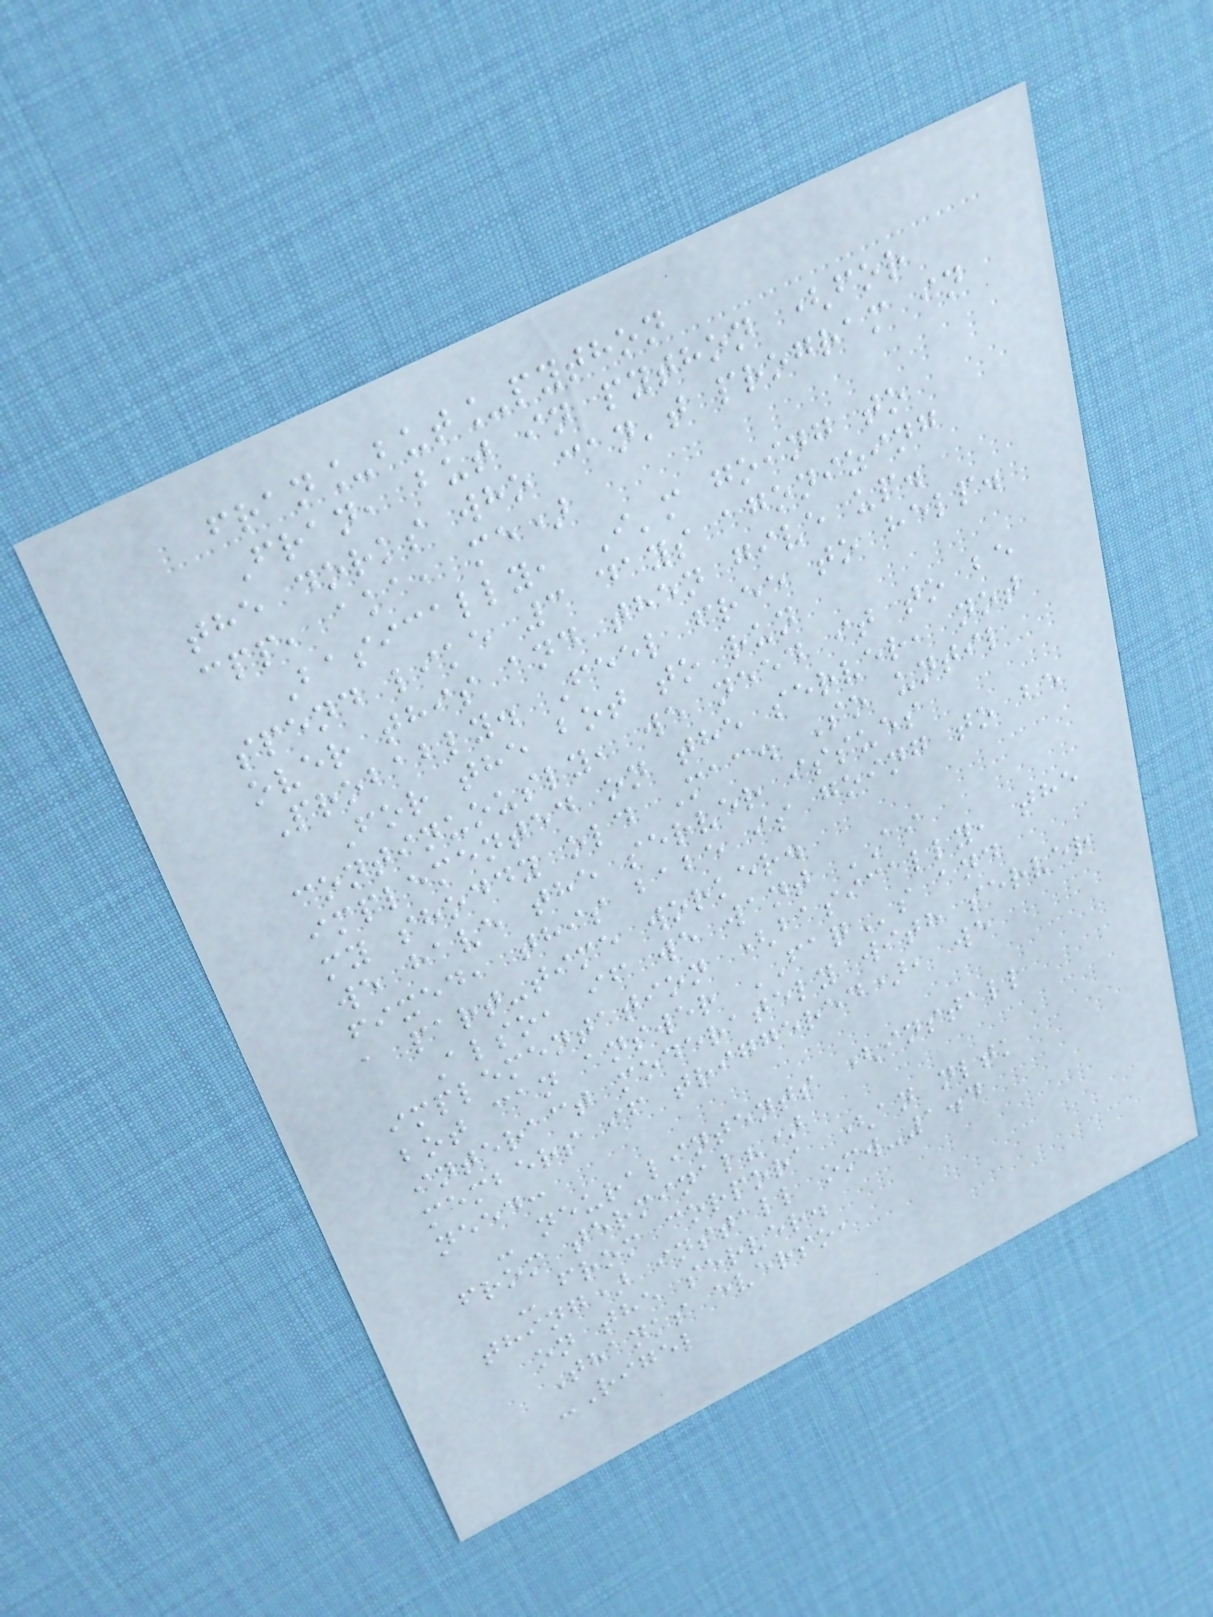fran_but_python
Fran, but in python (for
the dorks who can't program in
cpp, aka, me)
Basically, I'm going to
spend like 3 days agonizing
over this and then give up.
Probably. Feel free to help.
For the bot to run
continuously, we need it to be
implemented on the server, not
my shoddy old Mac. So until
we have the server issues
fixed, this babe is going to be
a part-time worker.
Also, if we want AI
implementation (basically, the
bot can answer FAQs and
interact moderately with server
members if triggered), we
need:
- neuralintents (install
from terminal?)
- from corpora (an nltk
thing) install omw-1.4
on the server.
Thanks everso,
-Rigel
